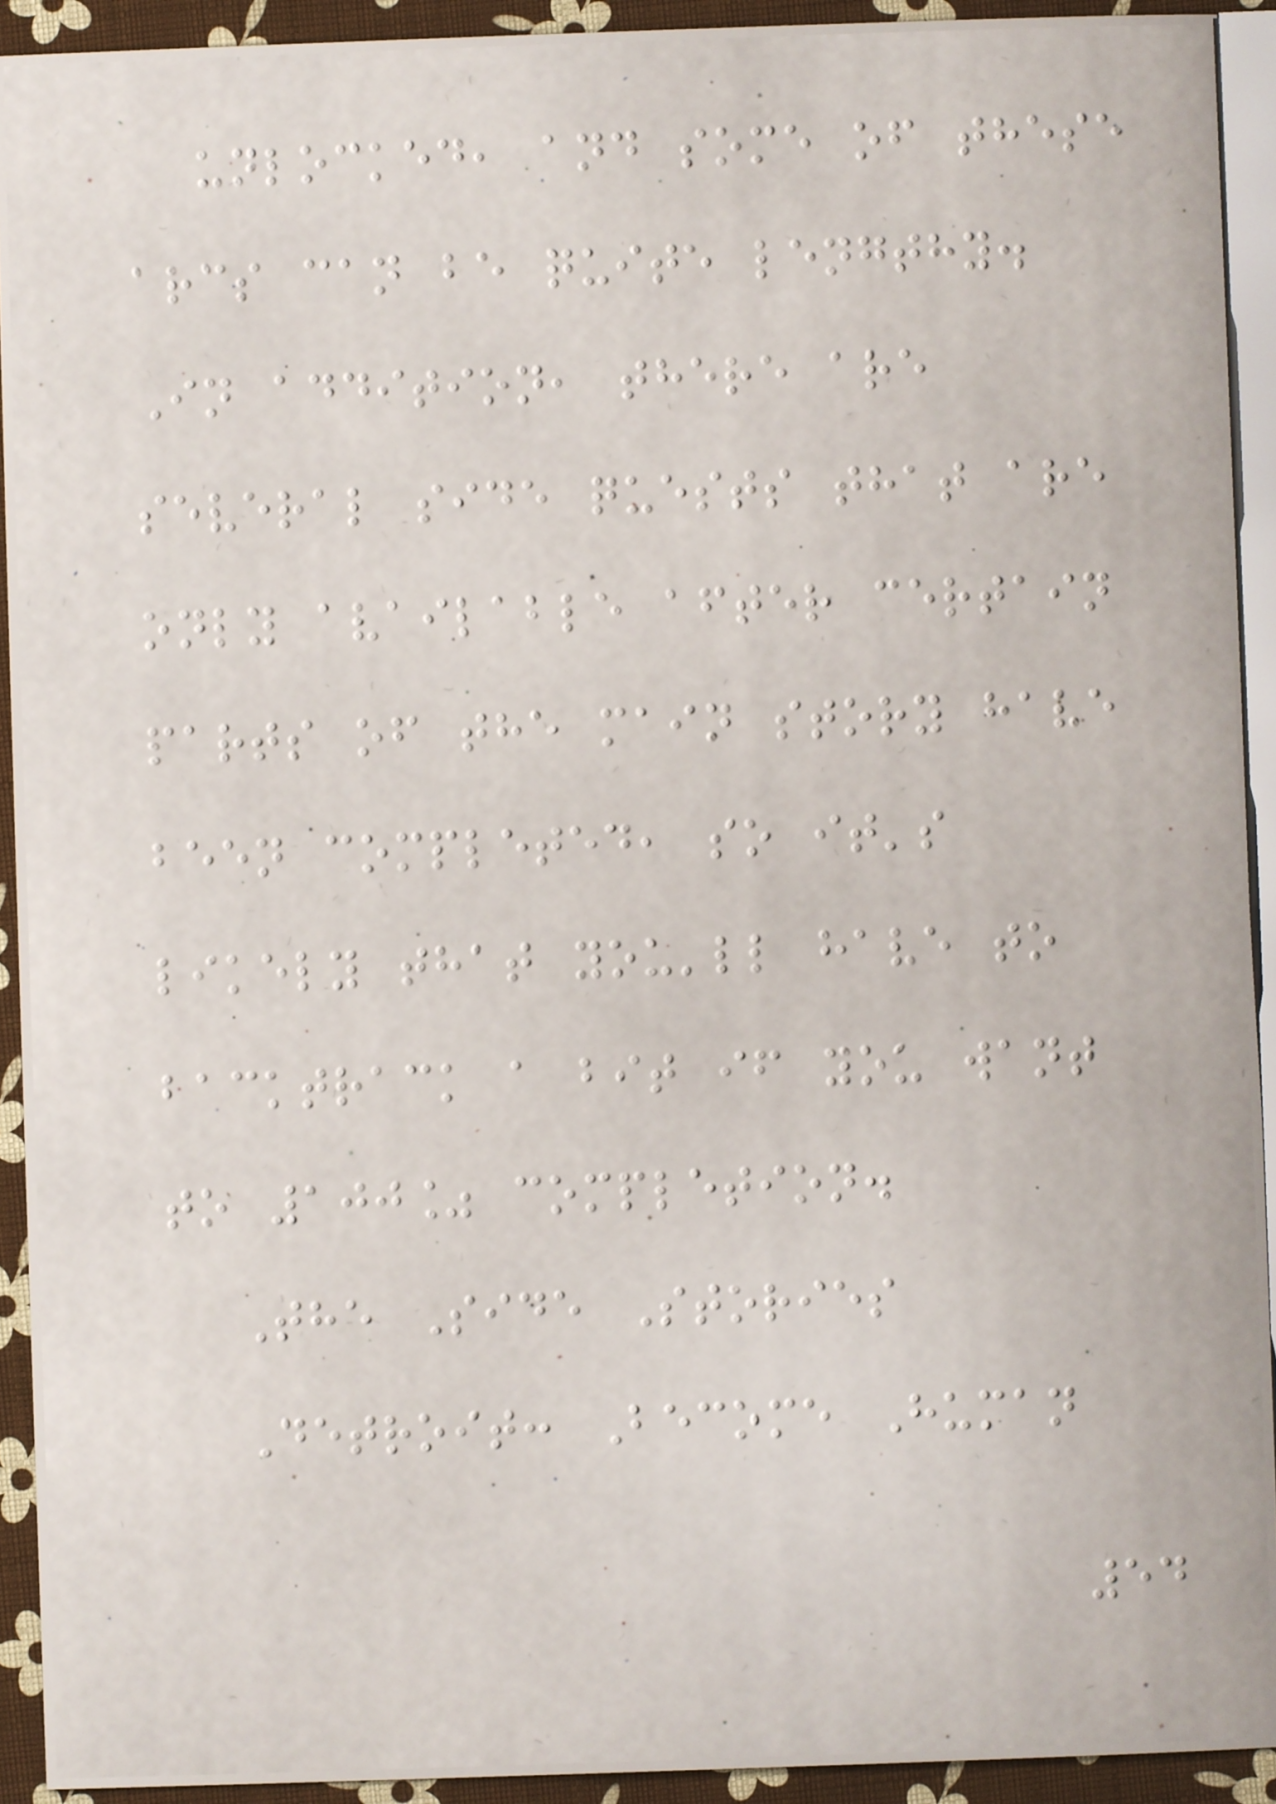unlocked, and some of these
arcs can be quite lengthy.
In addition, there are
several side quests that are
only available after certain
parts of the main story have
been completed, so it's
likely that you'll have to
backtrack a bit if you want
to 100% completion.
The Side Stories
Detroit: Become Human
54
